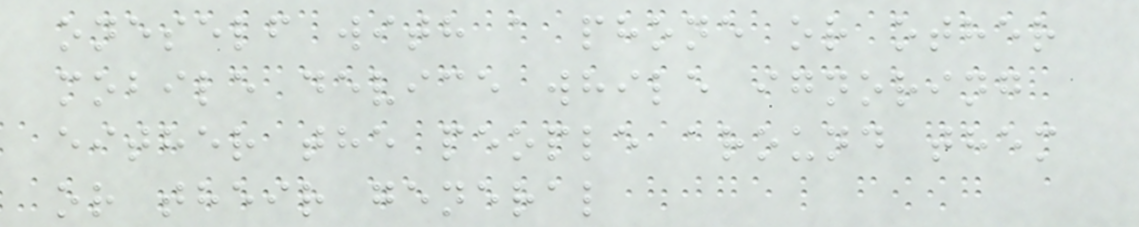oneself with a phone or other
mobile device while ignoring
either the people around them
or their general
